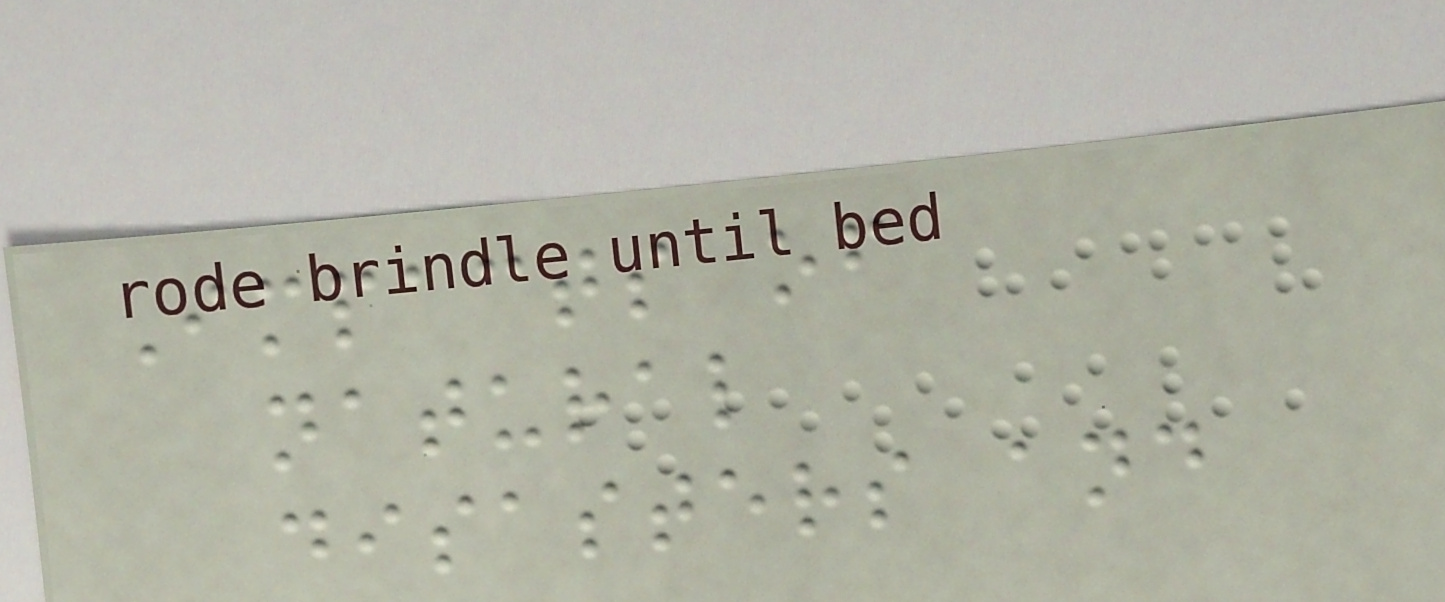Impacts of
natural
disasters and
